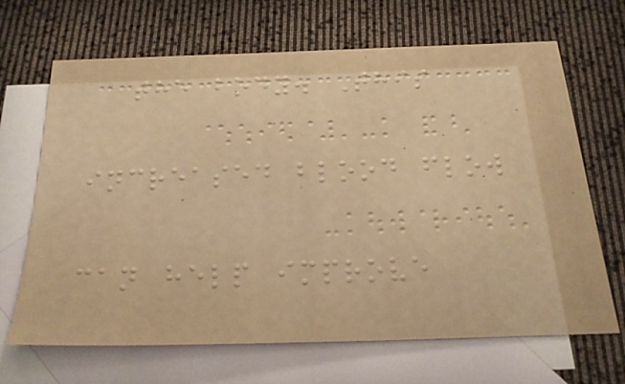the body. This
increased blood flow
can help improve
